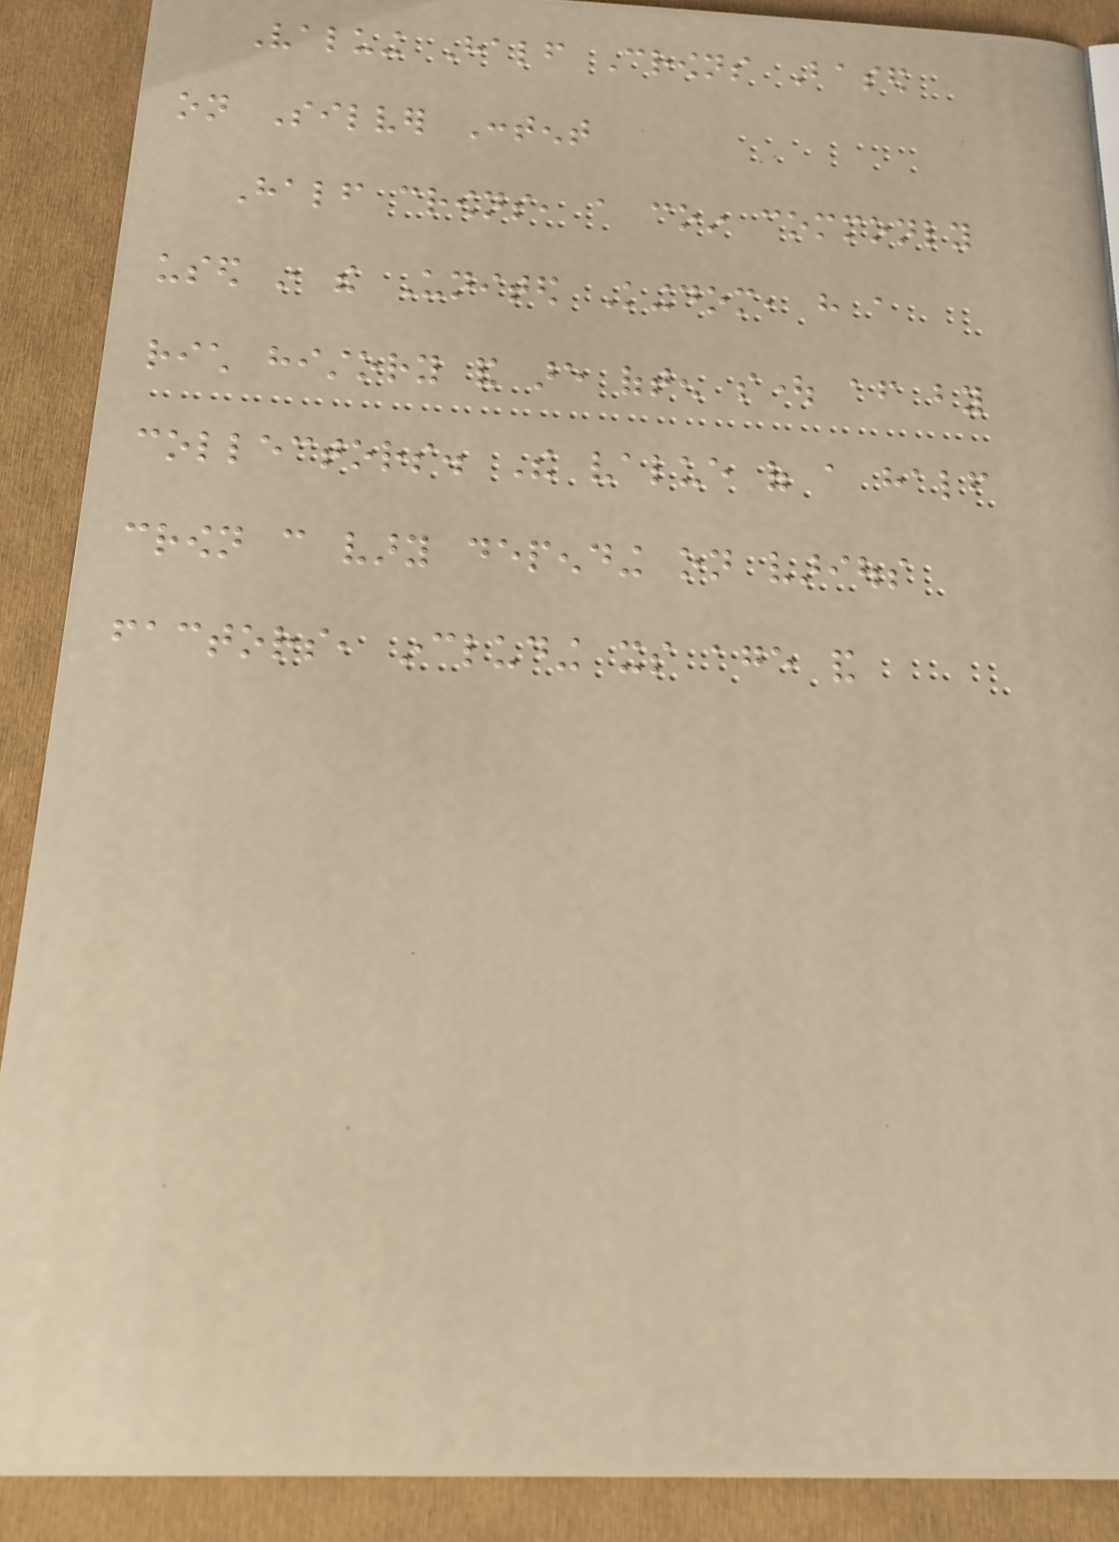Valuing Half Crowns Based
on Silver Content
Half crowns, a coin commonly
used in the United Kingdom, have a
rich history and are often sought after by
collectors. The value of a half
crown can vary depending on various
factors, including its age and
